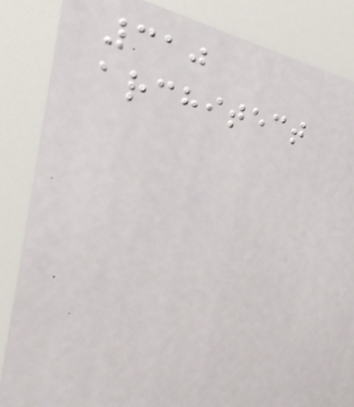310
architect
